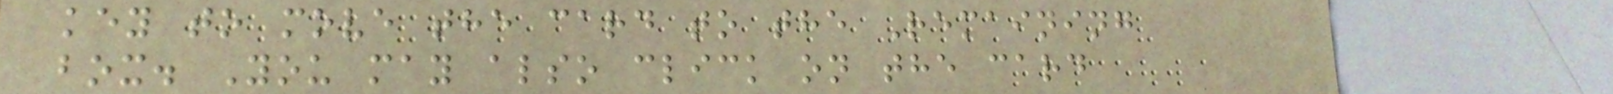key to move the card to the Remaining
box. You may also click on the card
